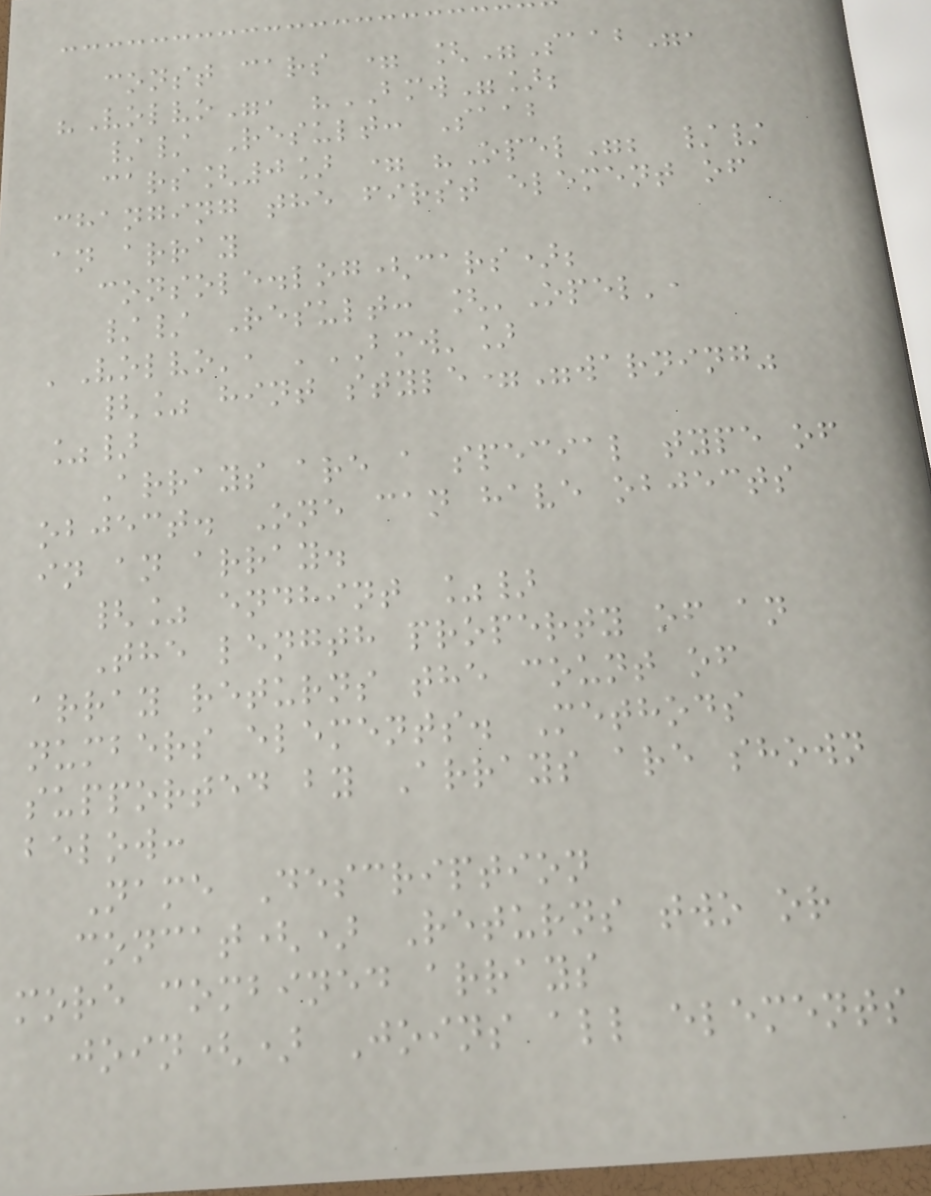const cars = ["Saab",
"Volvo", "BMW"];
// Result: Saab
cars[0] = "Opel"; //
changing the first element of
an array
console.log(cars);
// Result: ['Opel',
'Volvo', 'BMW']
{% hint style="warning"
%}
Arrays are a special type of
object. One can have objects
in an array.
{% endhint %}
The length property of an
array returns the count of
numbers elements. Methods
supported by Arrays are shown
below:
Name Description
concat() Returns two or
more combined arrays
join() Joins all elements
